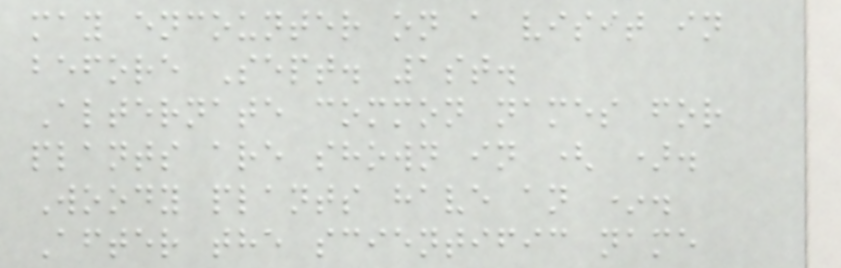may encounter on a visit in
before Sept. 1st.
Alternate common names for
plants are shown in ( ).
Woody plants have an *.
After the scientific name
